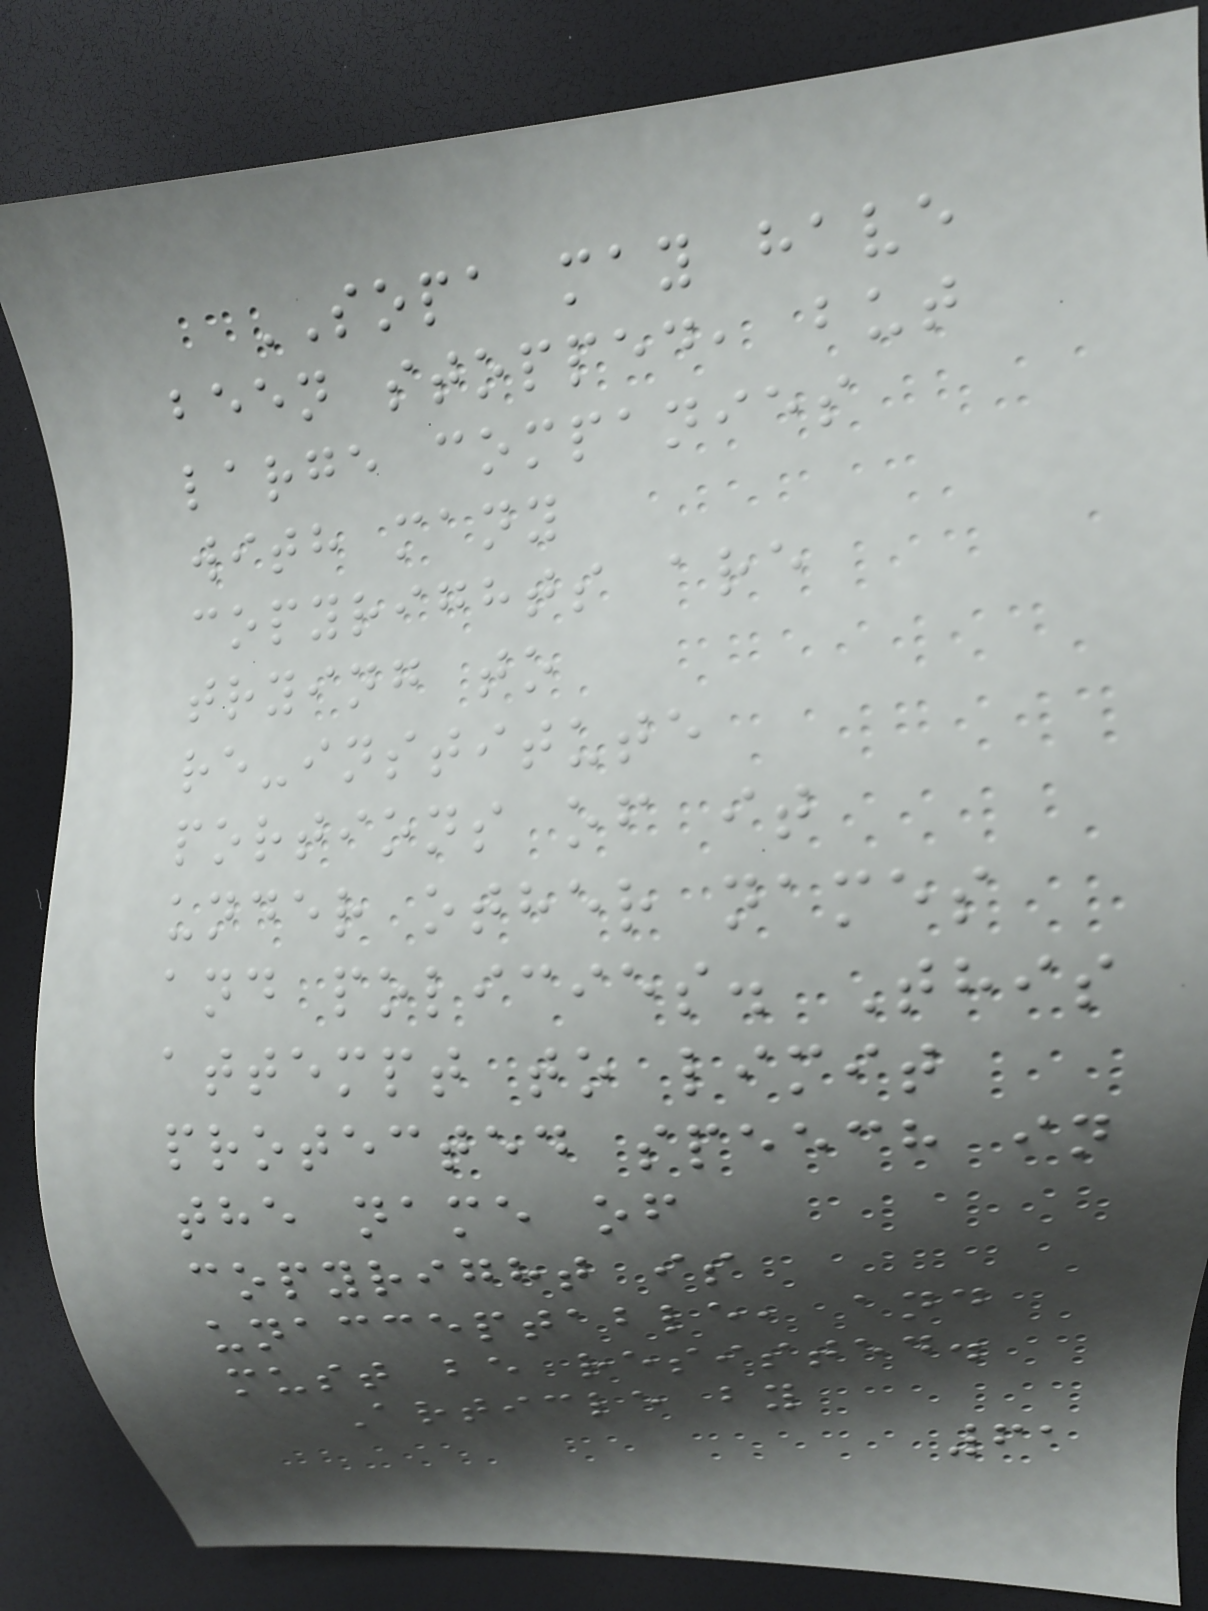SOPA may have
been stopped, but
large companies
with many
copyrights are
trying to
re-institute
portions of it
under other names
and policies. This
attempt to limit
protected speech in
the name of
copyright is
unacceptable, and
must be resisted.
Article by
61
